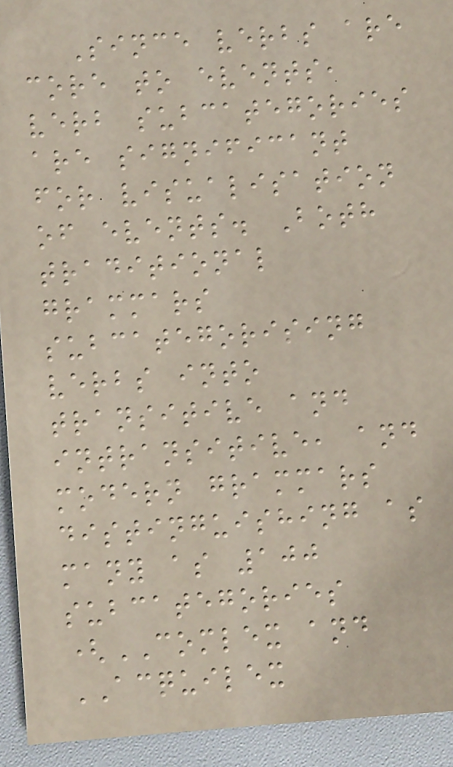Since verbs are
core to events,
verb subcategories
are significant
for visualisation
of events. Both
traditional
grammars
subcategorising
verbs into
transitive and
intransitive, and
modern grammars
distinguishing as
many as 100
subcategories
(COMLEX and
ACQUILEX
